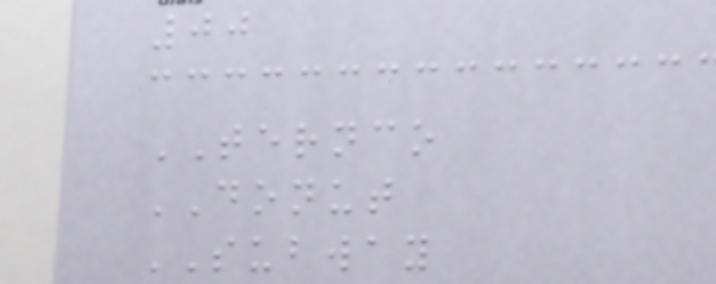00
TERNCO
DONUT
SUBWAY
